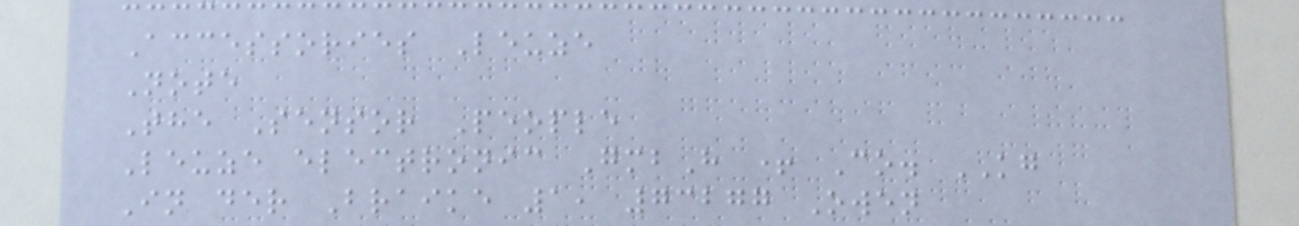Accessories Leuze
Note
The Sensor People
Leuze electronic GmbH + Co. KG
In der Braike 1, 73277 Owen
